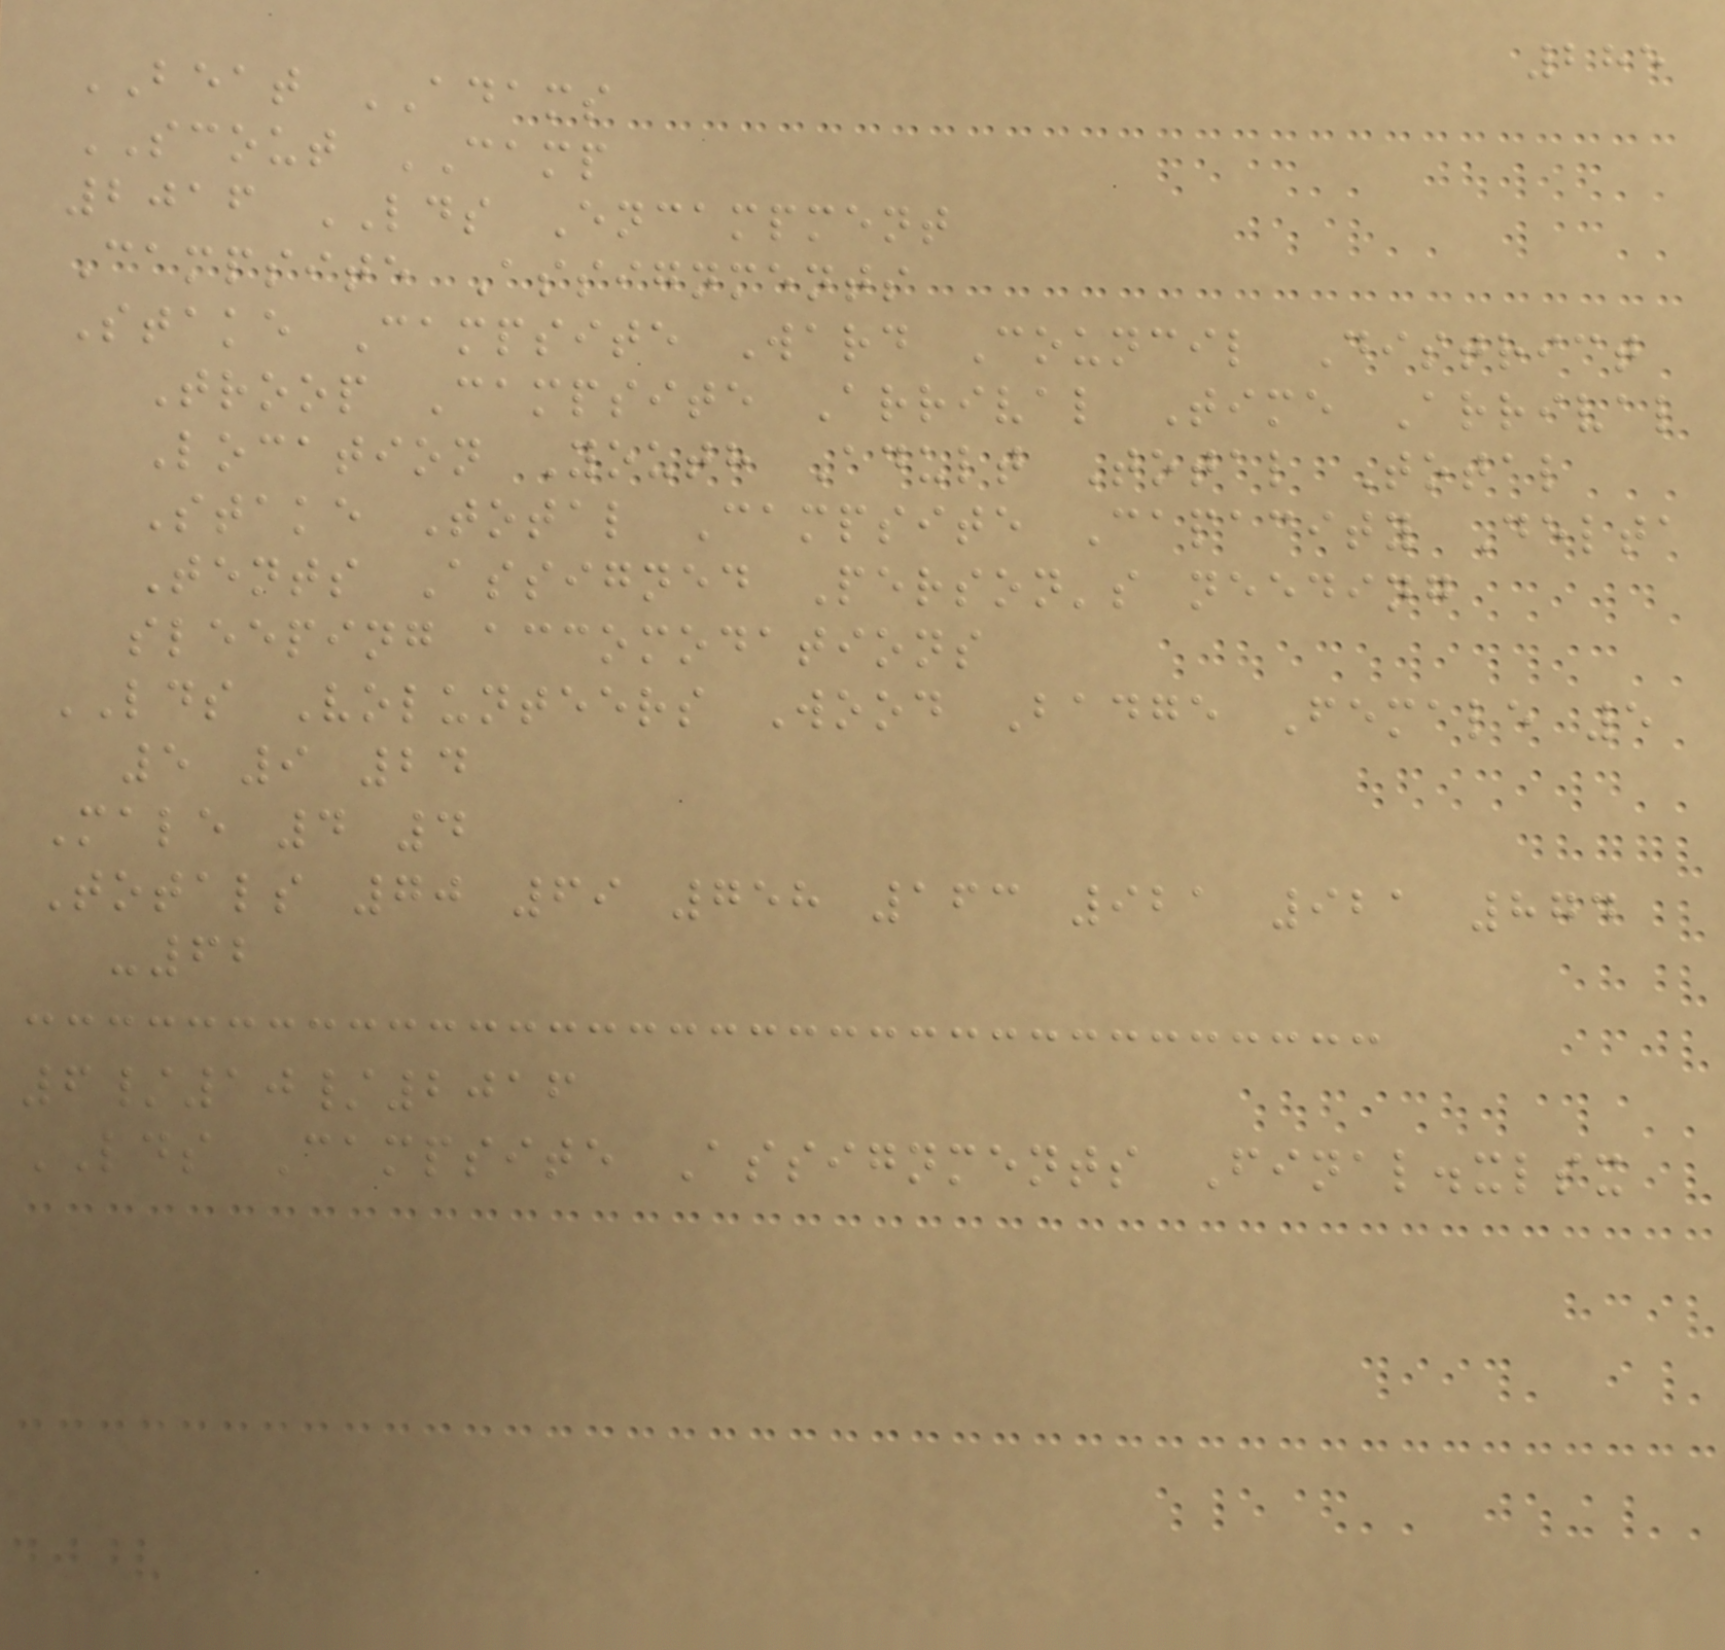285
BEAT ADAMS
SCOUT CAMP
2016 LDS Encampment
Campsite Assignments
Stake Campsite Ward Council District
Troop Campsite Arrival Time Arrival
Location Youth Adult Total Total
Stake Total Campsite Capacity Delta
Tents Assigned Person's needing
sleeping accomodations
LDS Volunteers Wood Badge Female 5
5 9 24
Male 4 4
Totals 70 69 758 163 921 921 874
-62
6/10/2016
LDS Campsite Assignments Final.xlsx
